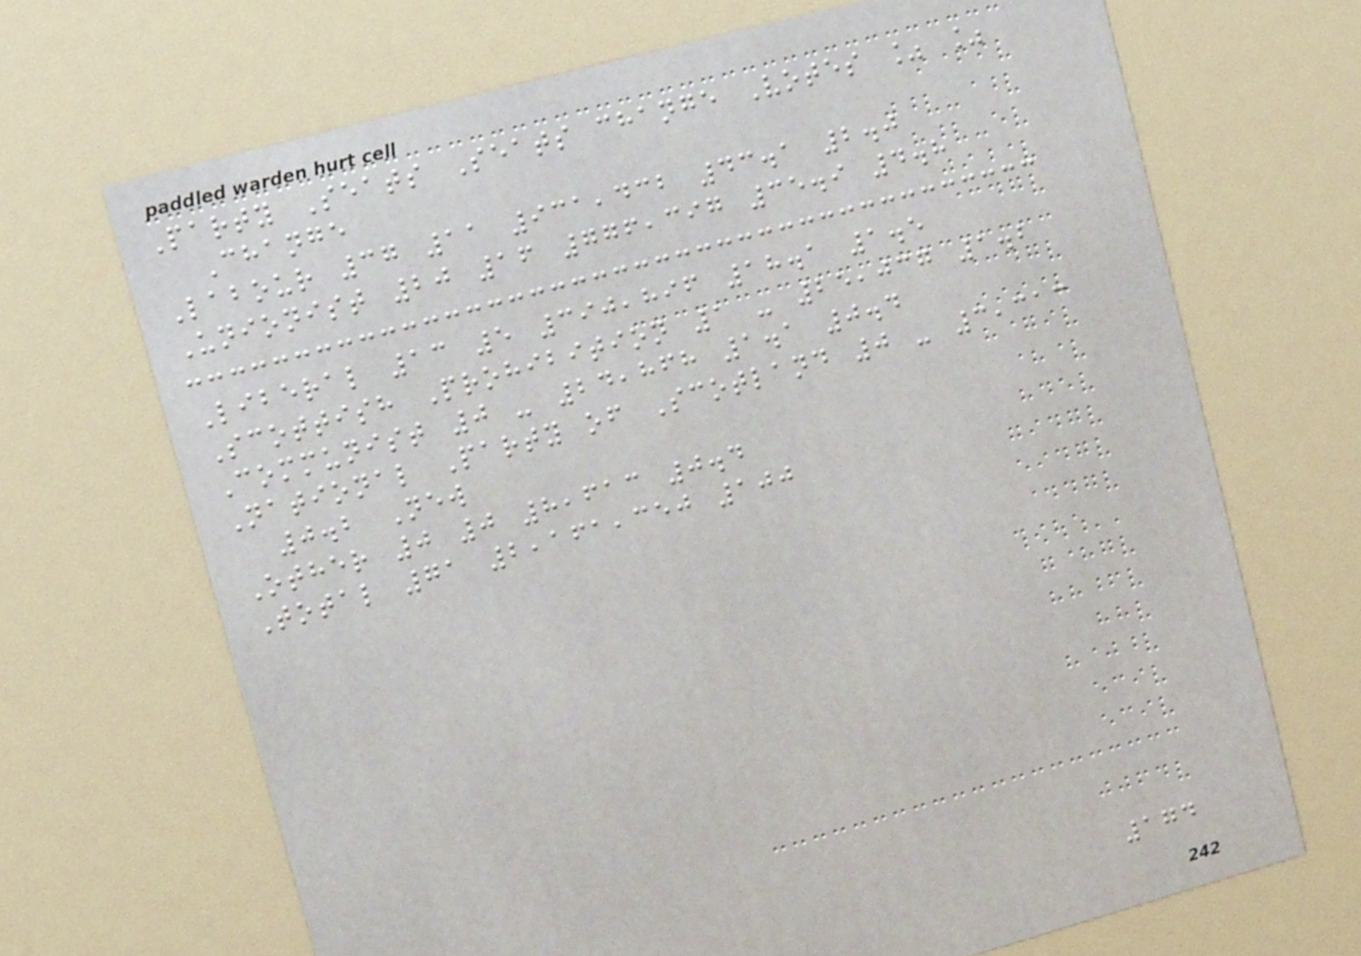Party Seats Seats change Votes % %
Change
Labour 37 11 931,432 43.1 2.0
Unionist 20 16 776,397 35.9 4.8
Liberal 13 5 390,896 18.1 1.5
Scottish Prohibition 1 - 25,037 1.2
Communist 0 - 24,868 1.1 0.4
National Party of Scotland 0 - 3,313
0.2 New
Other 0 0 8,613 0.4
Total 71 2,161,350 100
174
